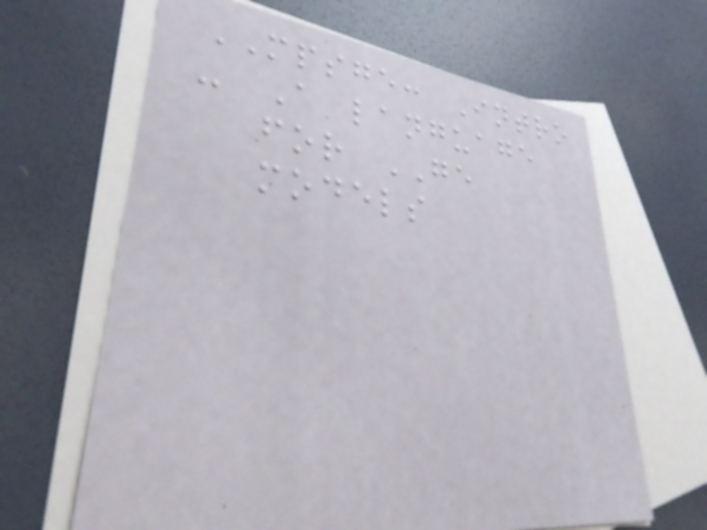MPSGE: Intro
- A language
for GE
models
